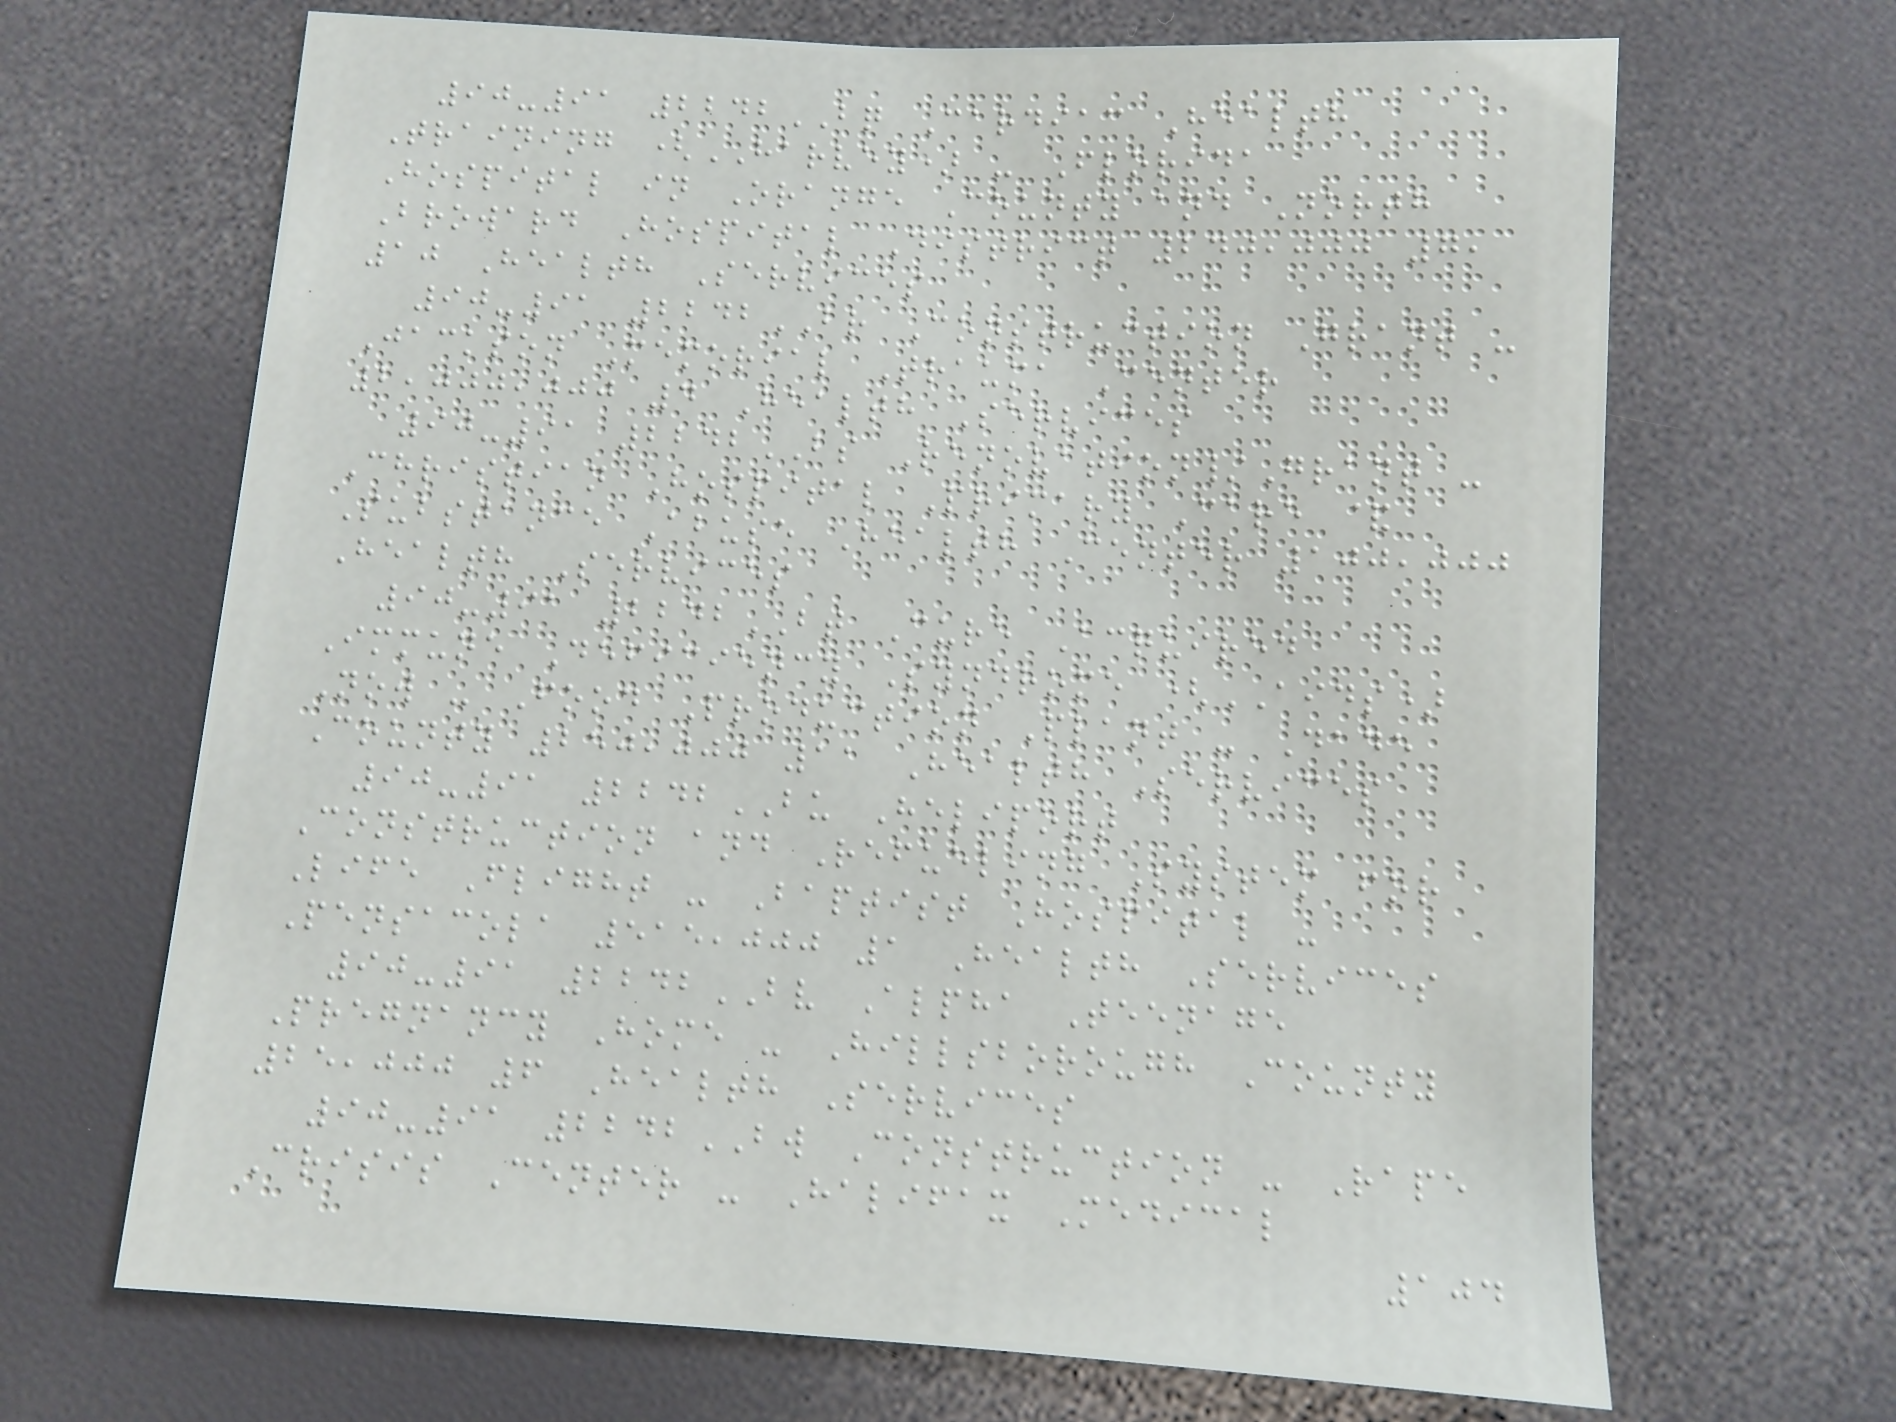90-91 2242BQ Cardiac Health
Training (HARVEY) - Florida
Hospital in Orange County and North
Broward Hospital District 240,000 7,
10 Health Services
90-91 2242BR Construction Grant -
Jackson Memorial Trauma Center
2,000,000 4 Health Services
90-91 2242BS Renovation/Grant -
Christian Hospital Primary Care &
Substance Abuse Health Center 100,000
Health Services
90-91 2242BT Cure Acquired
Immune Deficiency Syndrome (AIDS)
Now - Food Production Plant - Dade
County 250,000 11 Health Services
90-91 2242BU Heliport
Construction and Refueling System for
Life Flight - Baptist Hospital -
Pensacola 515,000 1 Health Services
90-91 2242BV Alpha Teenage
Pregnancy Home - Hillsborough County
25,000 6 Health Services
90-91 2242BW Construction - Rape
Crisis Center - Halifax Medical
104
